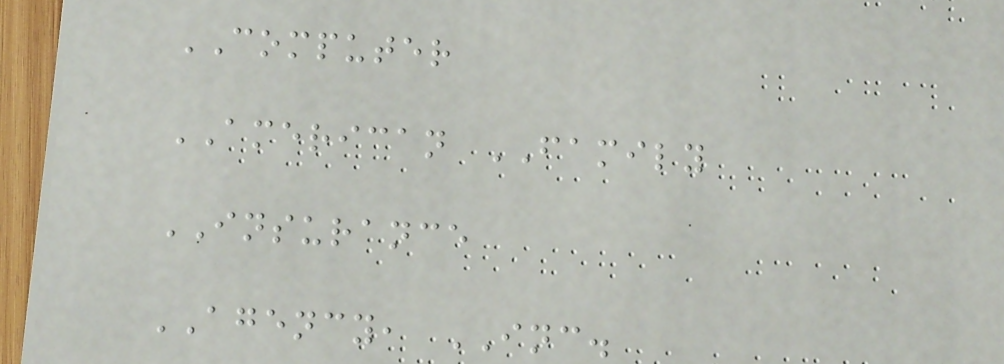COMPUTER
AMERICAN FAMILY
INSURANCE
AGENCY, INC.
